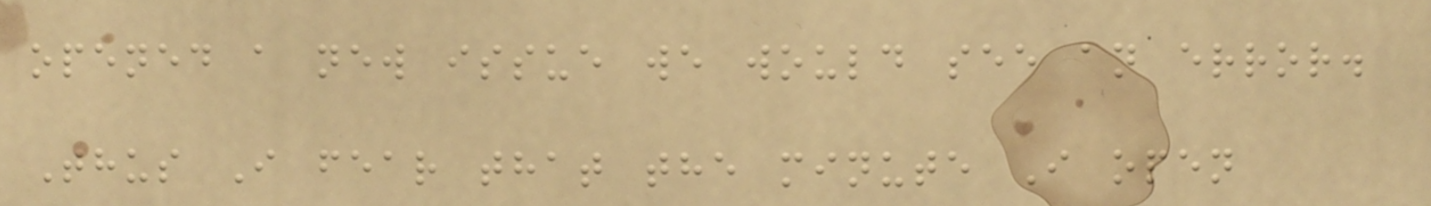opened a new issue we would see an error.
Thus I fear that the minute I open
